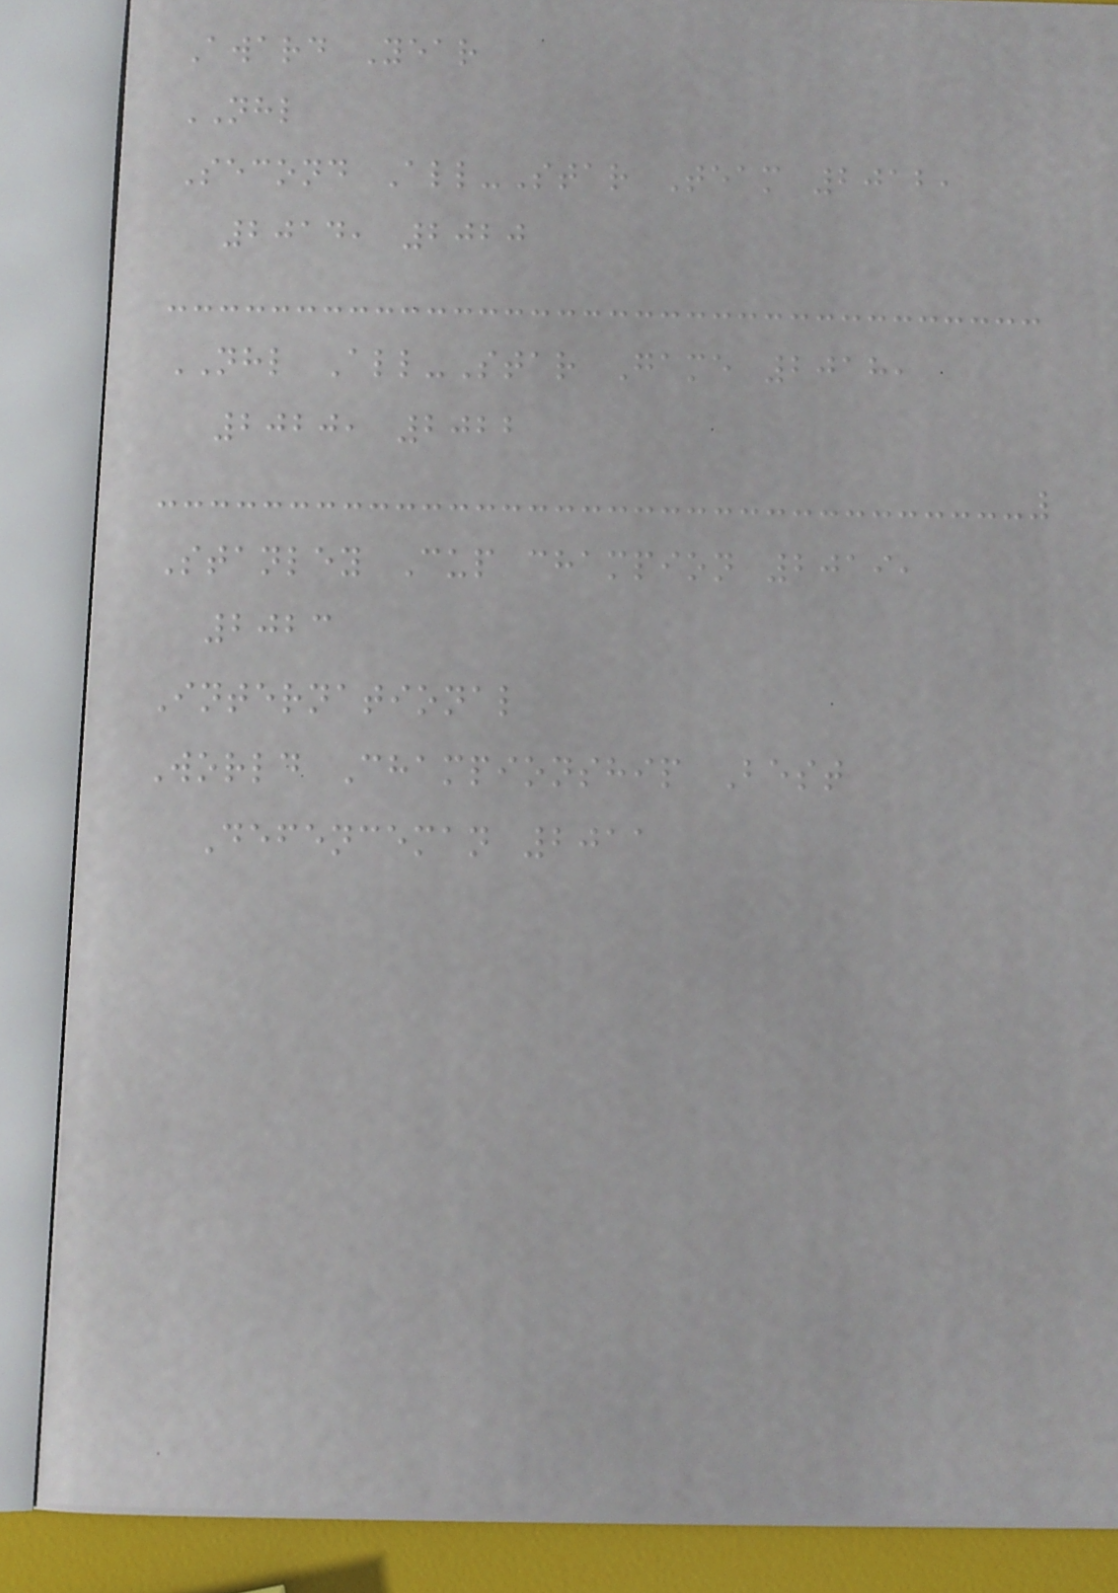Award Year
NHL
Second All-Star Team 2012,
2014, 2020
NHL All-Star Game 2018,
2020, 2022
Stanley Cup champion 2019,
2023
International
World Championship Best
Defenceman 2011
